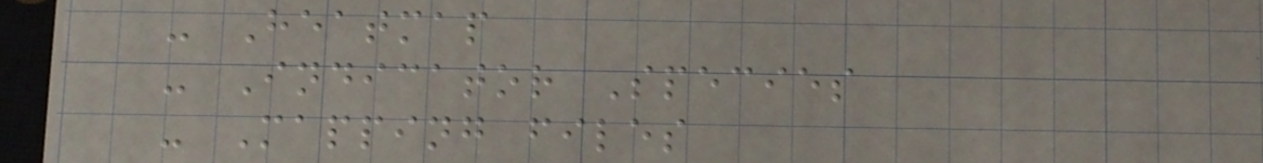- Heatmap
- Indicator Species
- Mapping files
